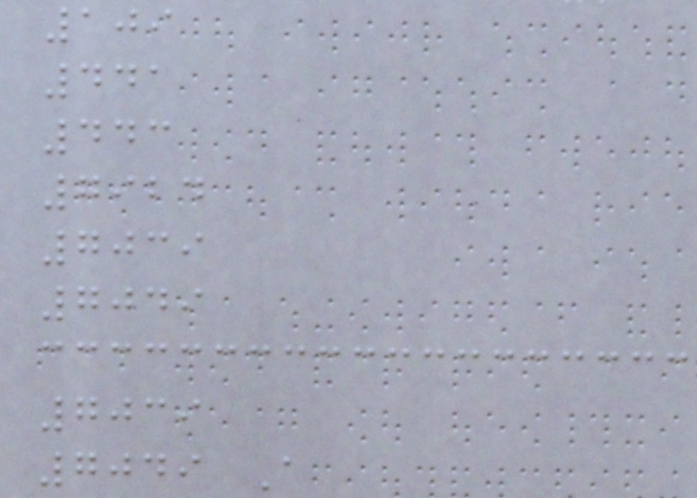109
441
443
7924
7039
7049
7039
7049 A
